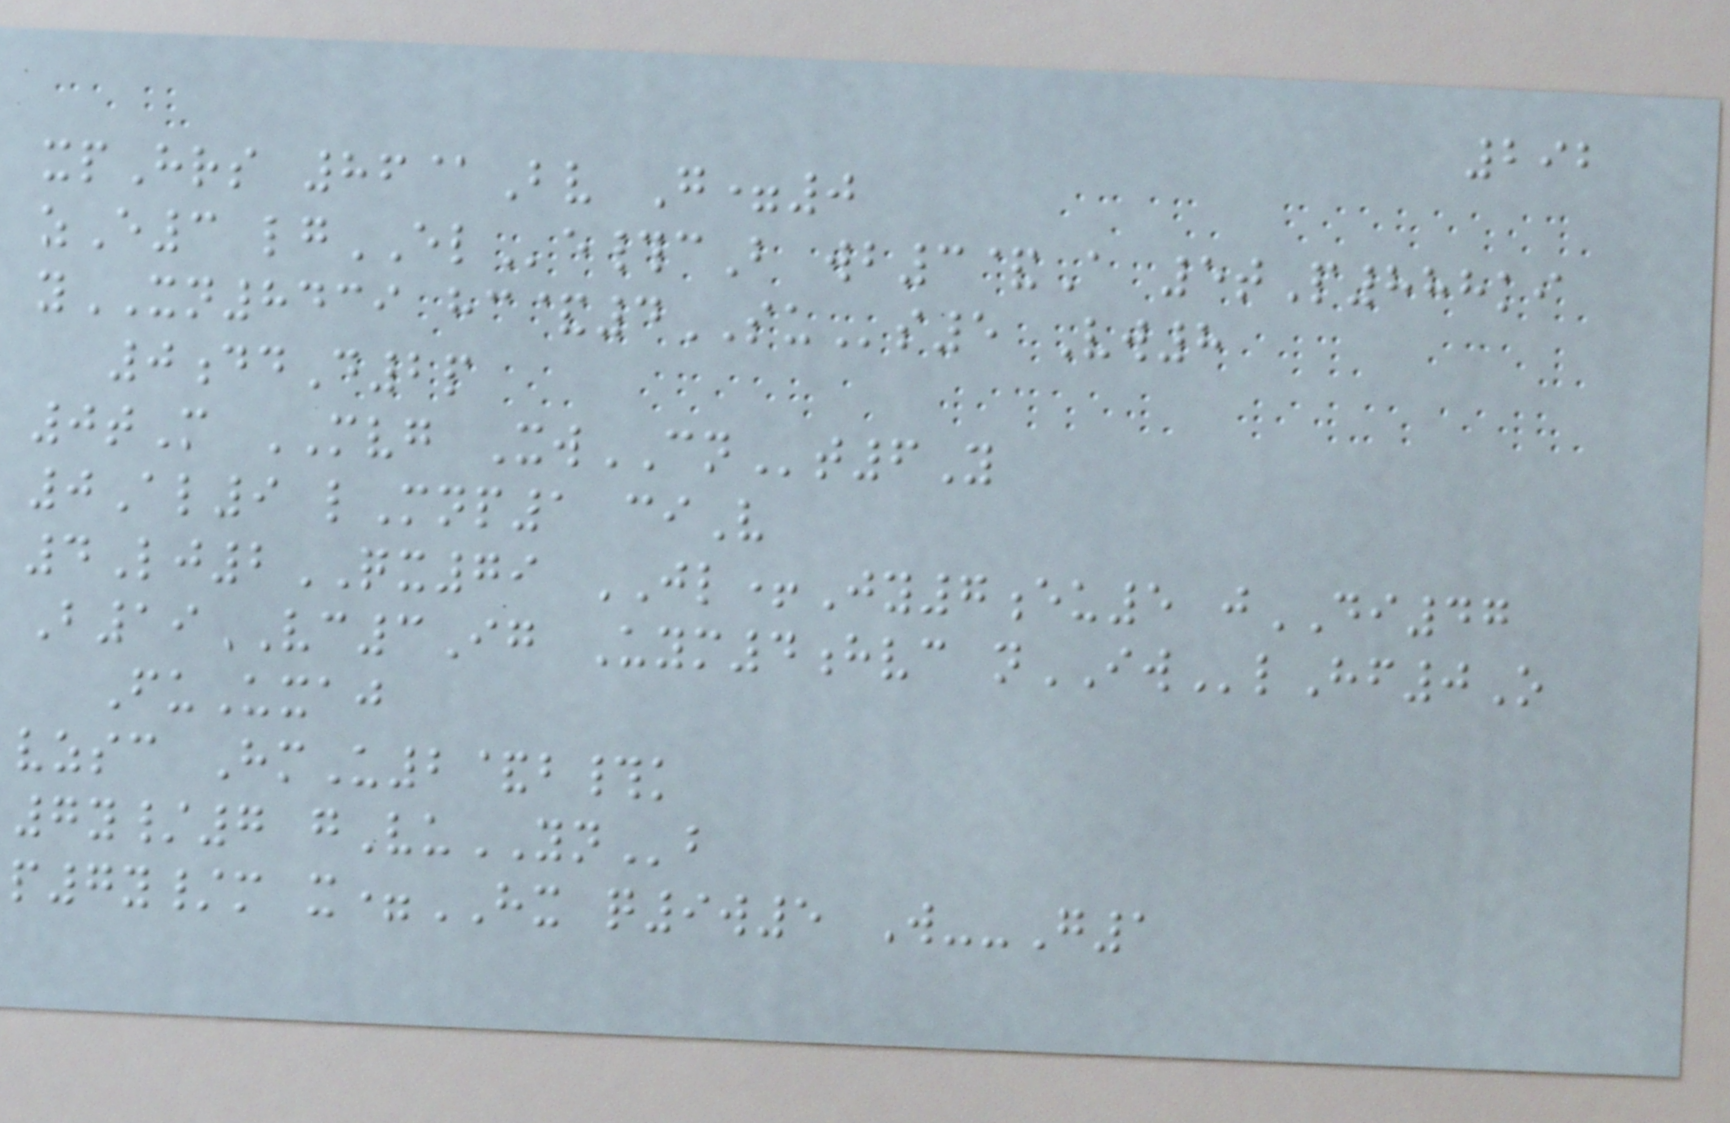292
xpHrs 86@Bv G=0
zE3 lgELe#cB wb3&A 5tP888ki
yXN8439 hc&4SUs5 Vw8
0ddD2p
0tM MVG XwCNt6Y
0Al9 lMnp1 ciV
4Lj2QX79 JL+Jy7eu5 jDI47
B19VC3Ig Uym4hvc nIWlHf0O
FuUxaj
vzsc HmU2&b#k
7y/7 gVuYNb
p7y/m x=HX q9w5 W--G1
